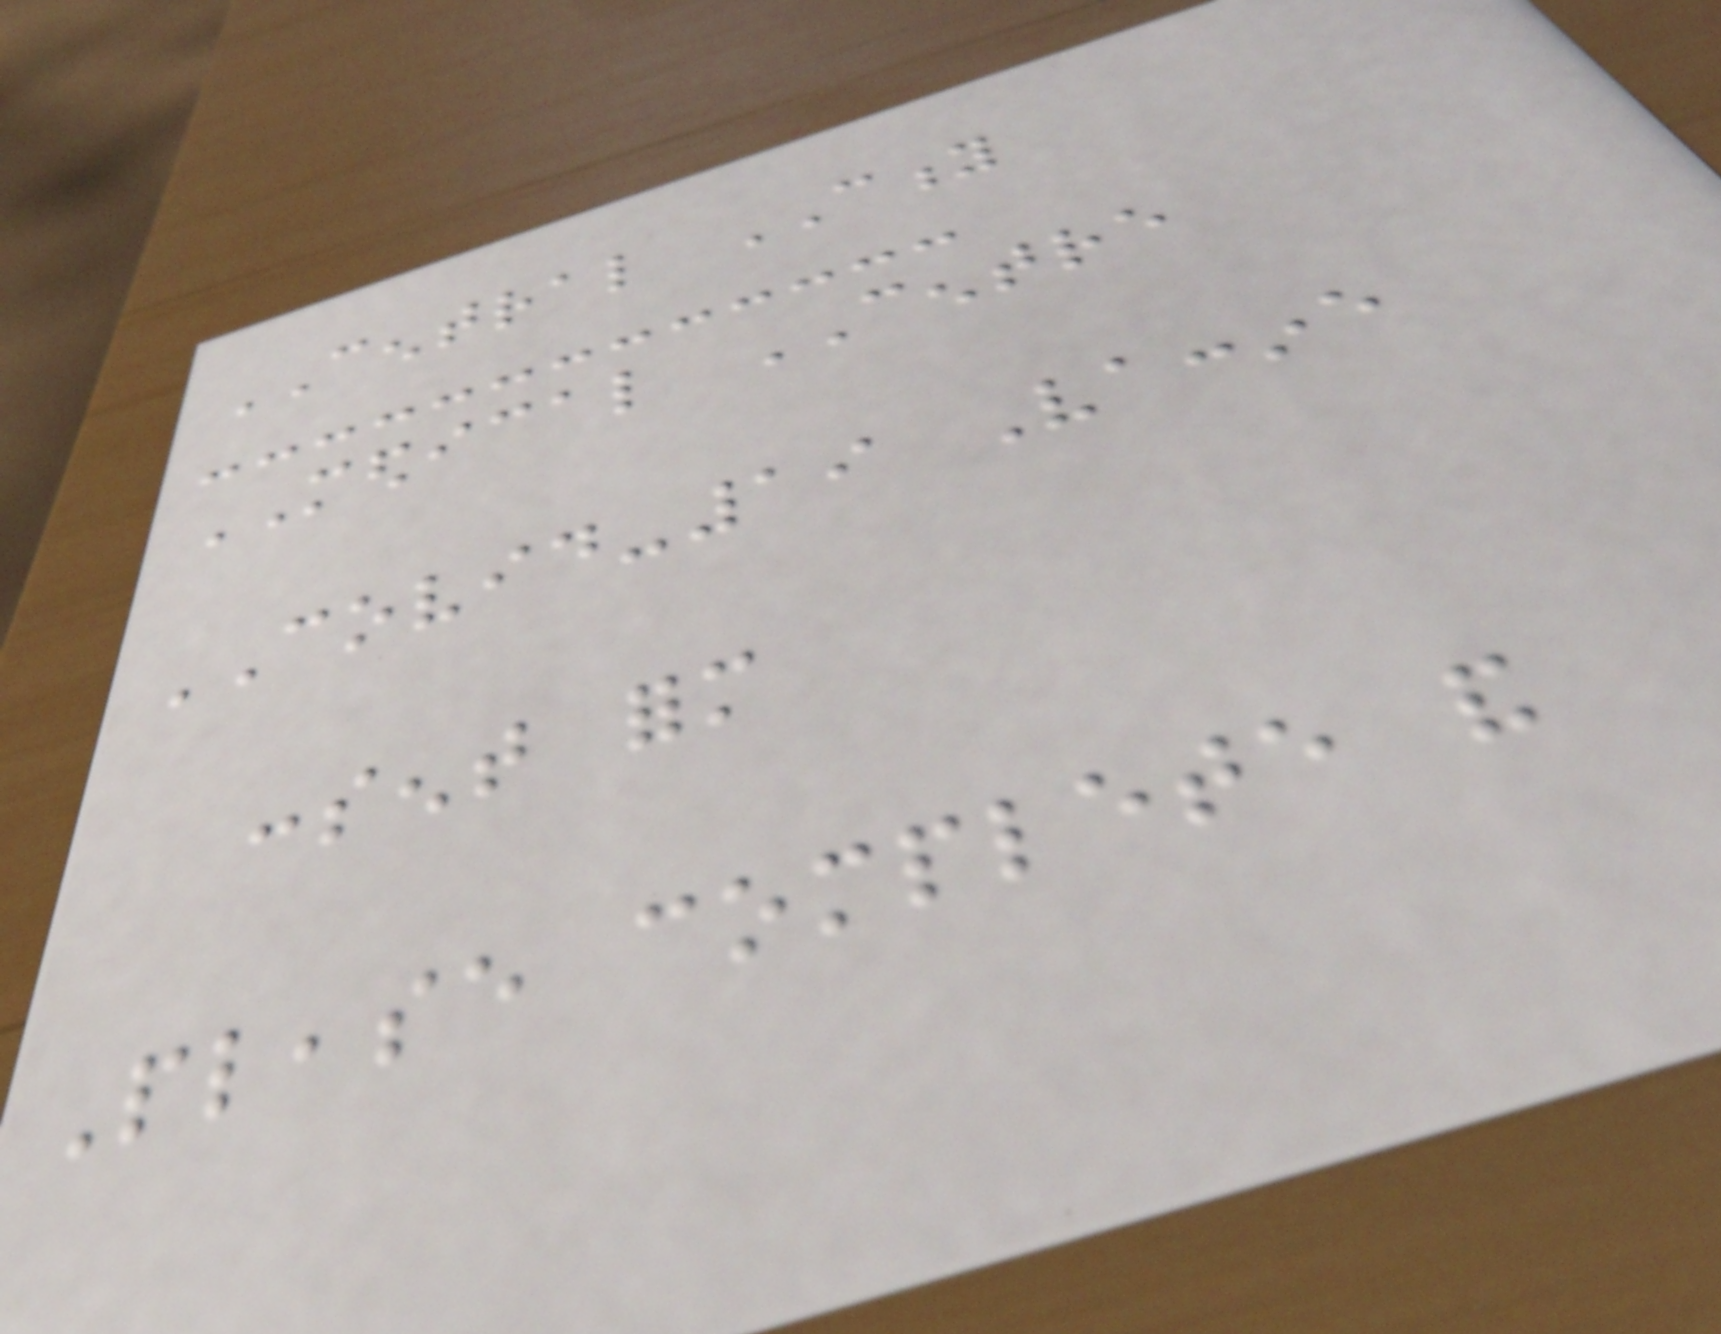CENTRAL CITY
MEDICAL CENTRE
COVID-19 Vaccine
consent form
Please complete and
